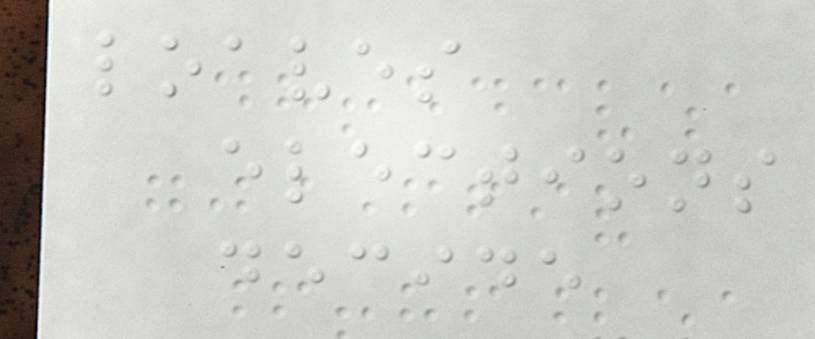loaves
elections
decide
